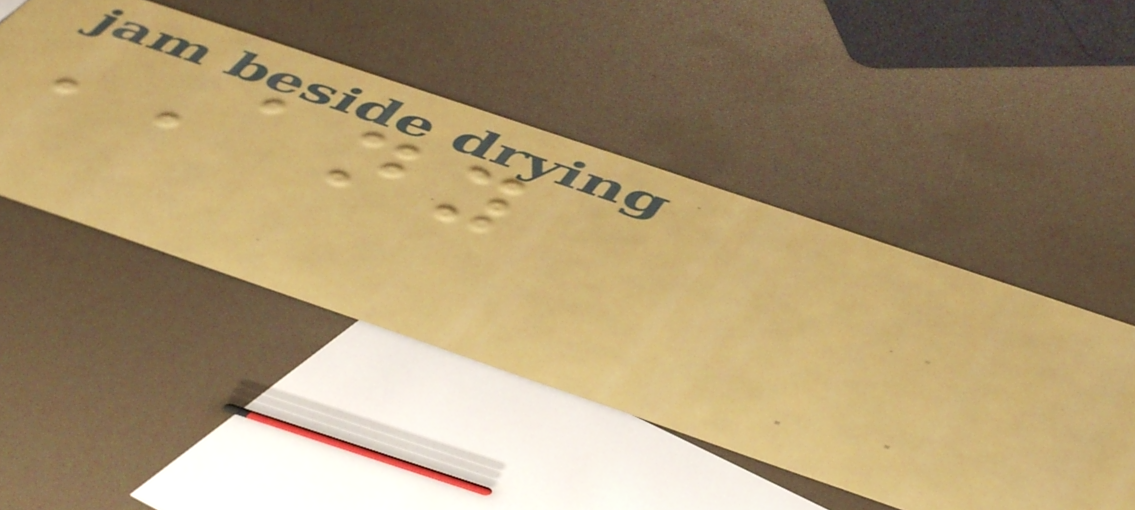ANY
